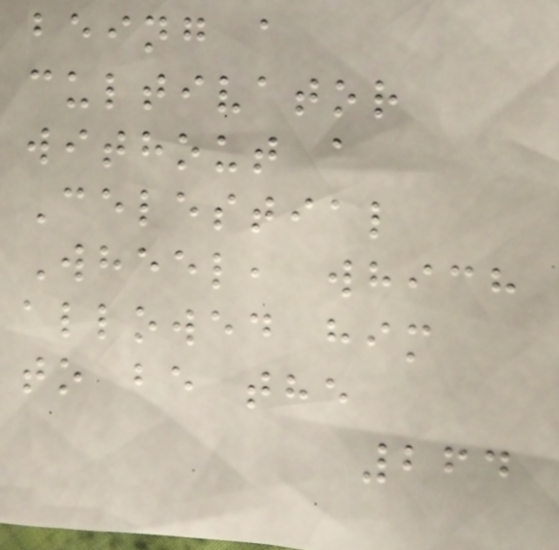being a
cultivator
without a
Celestial
Wheel, which
allowed him
to be the
264
